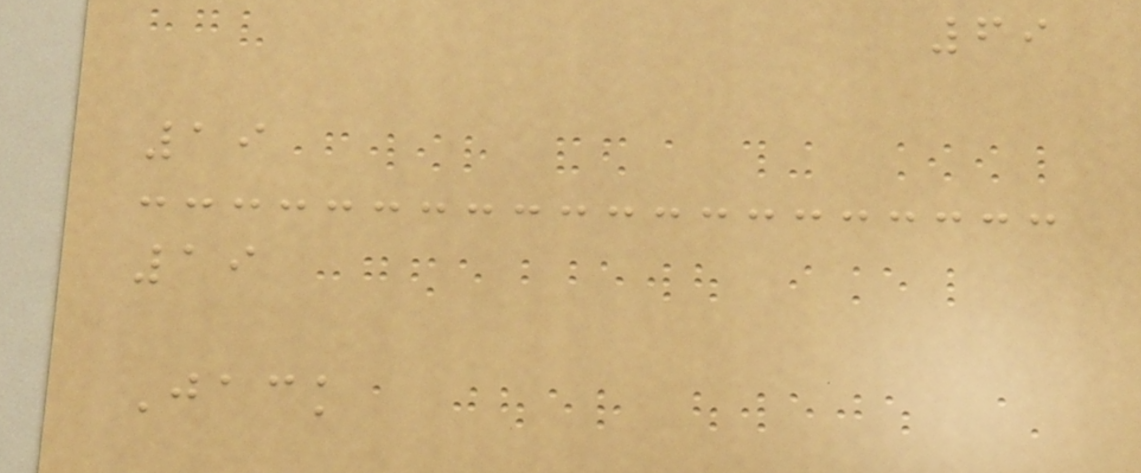69
19
19
Jack
